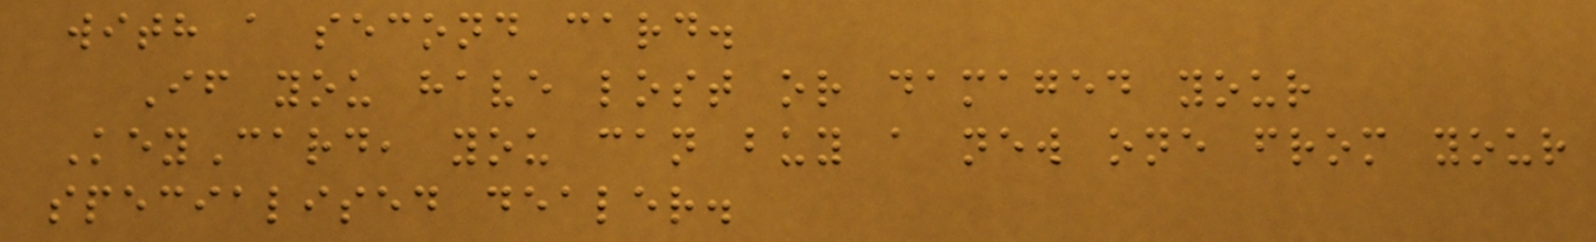with a second card.
If you have lost or damaged your
KeyCard, you can buy a new one from your
specialised dealer.
